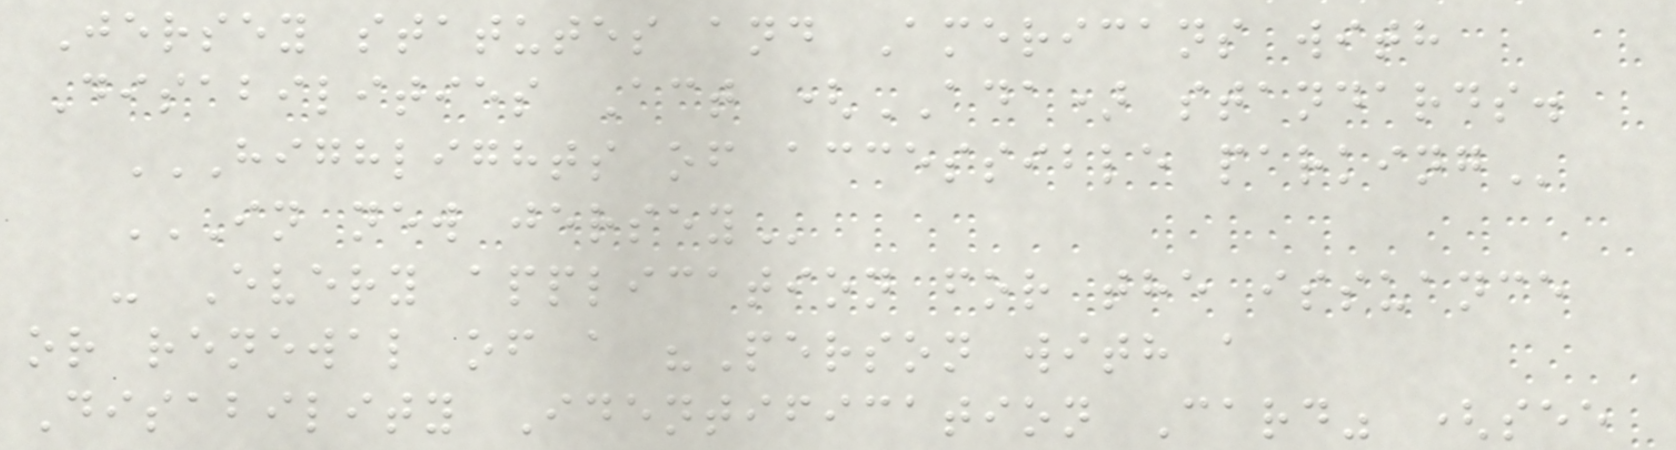Jersey statutes and Americans with
Disabilities Act (ADA) standards.
HIGHLIGHTS OF ACCESSIBLE PARKING
IN NEW JERSEY
- Every application for the issuance
or renewal of a "Person with a
Disability Identification Card" (see
